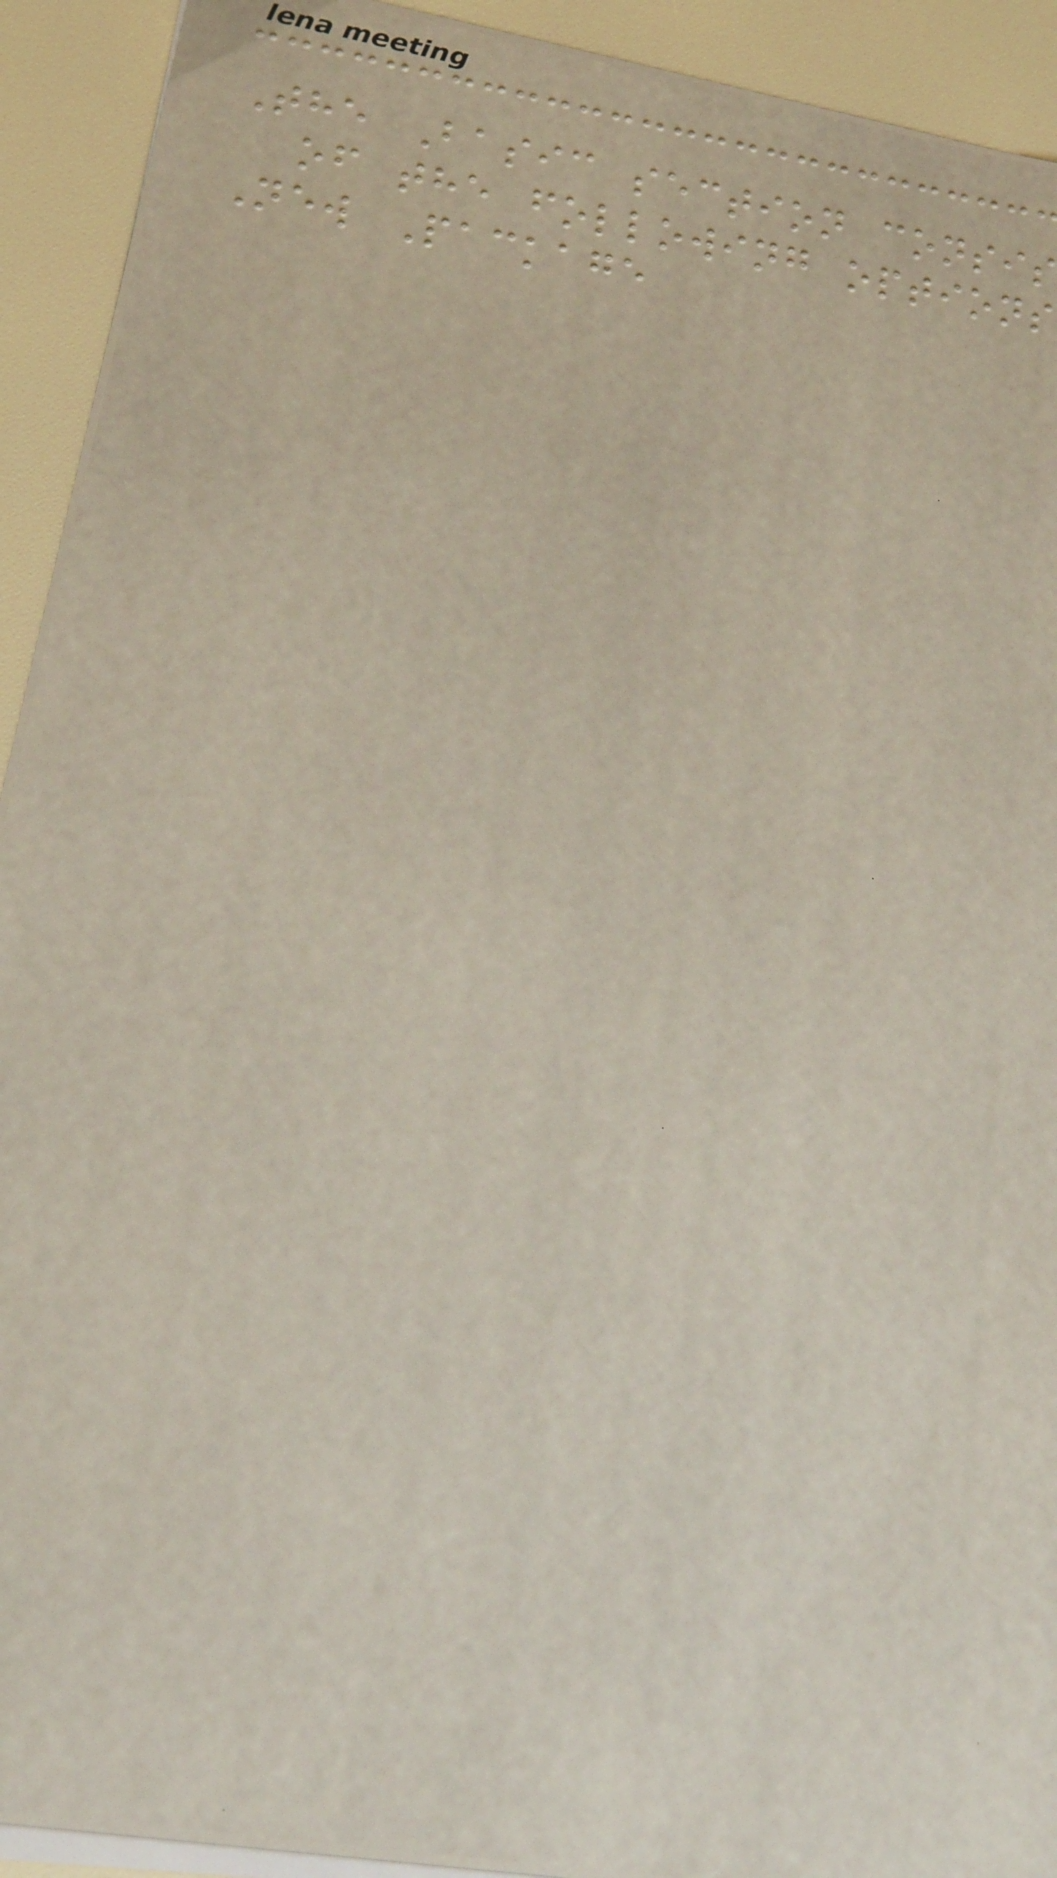The Basic section consis
of the following options
New Package
